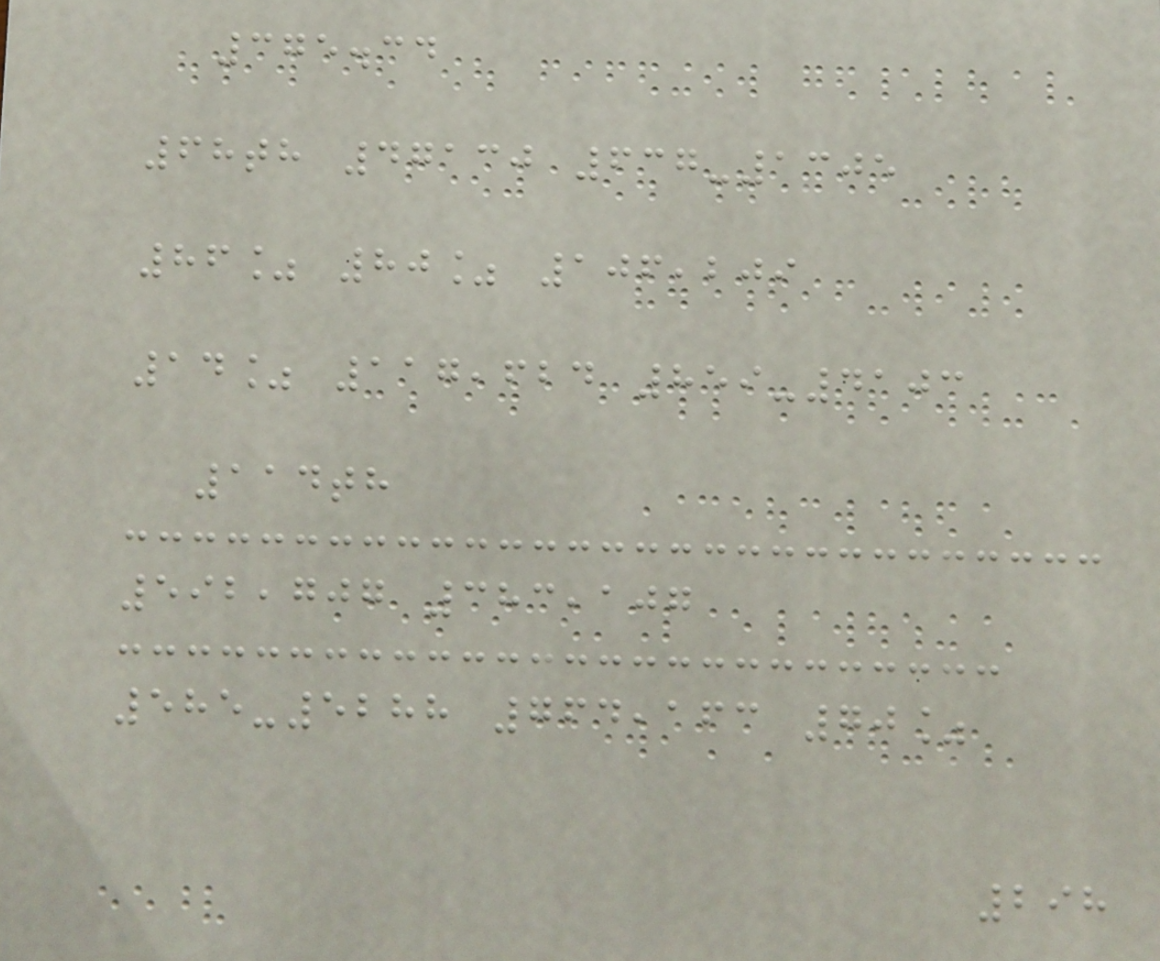375.34
68th 47130 637-1305
86% 80% 106,209
14% 117,624 859-4103
114th
592,707 383,107
585-5288 764,163 70%
298
